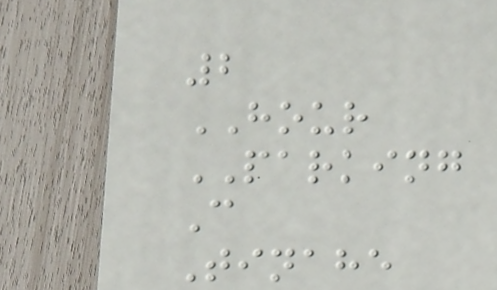2
HOUR
PARKING
C
Tinahe
